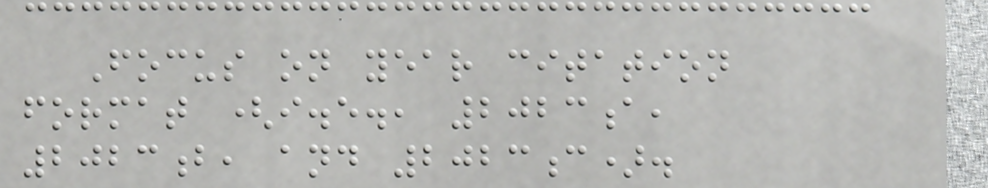Focus on year citation
format (i.e., 2023a,
2023b, and 2023c).
